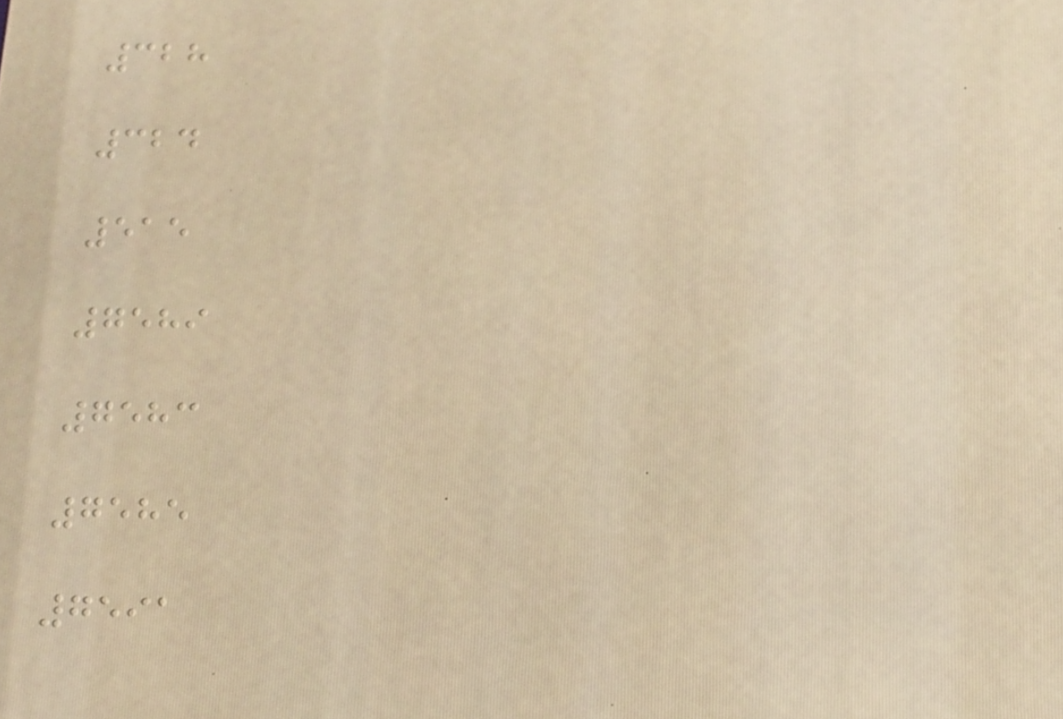328
324
515
7589
7583
7585
7591
